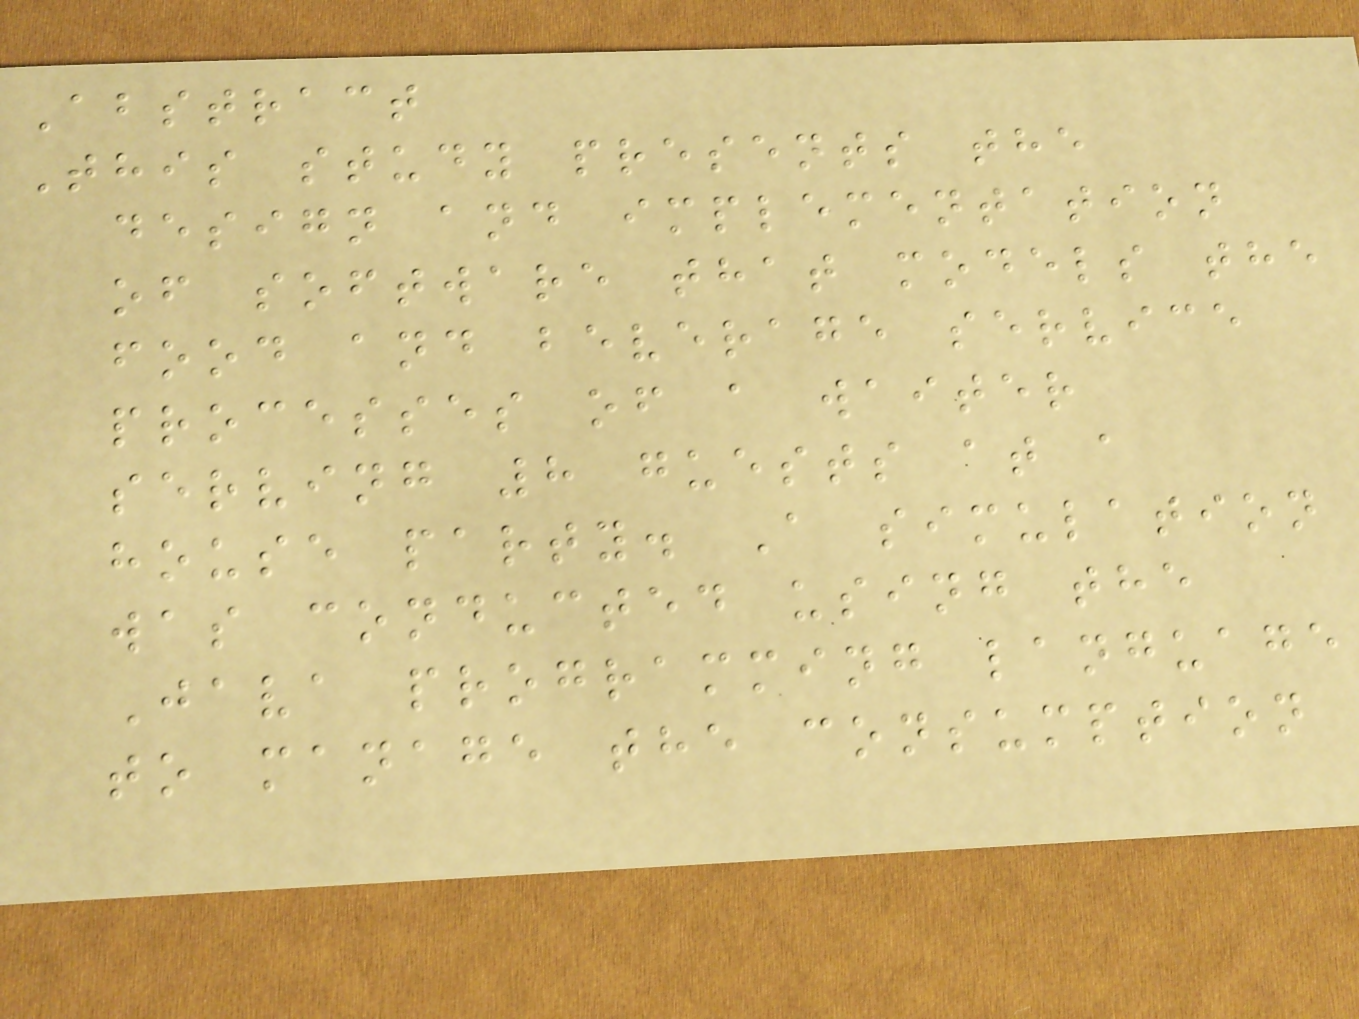Abstract
This study presents the
design and implementation
of software that models the
food and beverage service
processes of a waiter
serving 8 guests at a
house party. A simulation
was conducted using the
Java programming language
to manage the consumption
